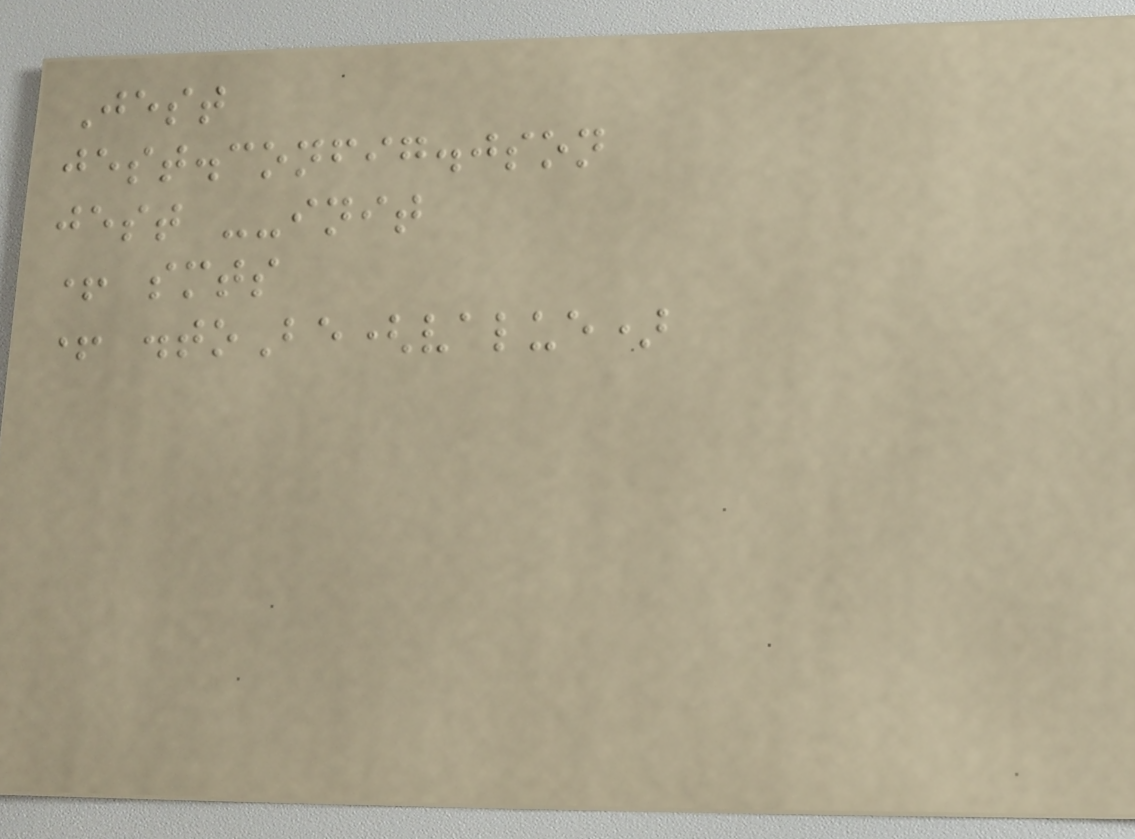Jest
jest.config.json
jest --init
+ smts
+ .toBe(value)
